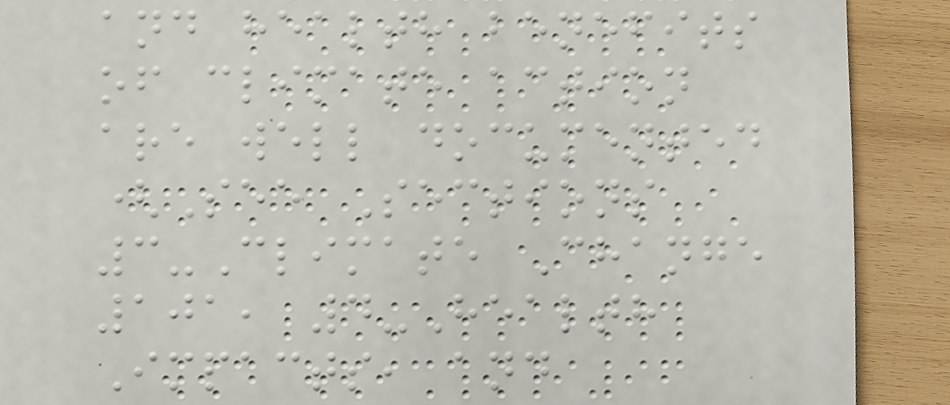and health benefits
of climate action
are well documented
(See Sections
3-Climate Change
101, 4-Health
Impacts, and
